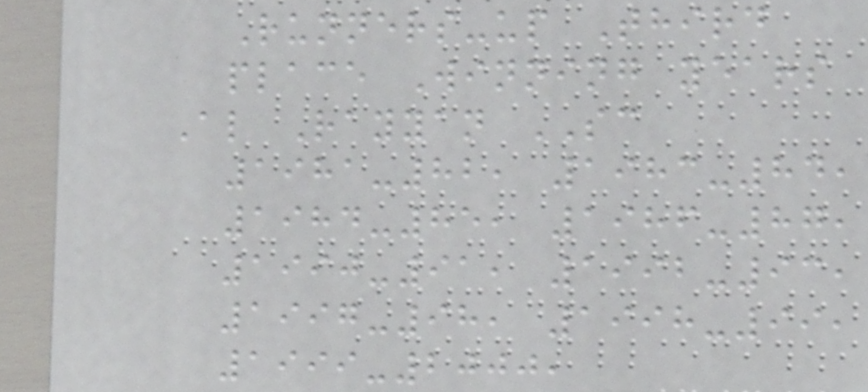Runners-up Third
place Winning years
Al Rayyan SC
1981-82, 1983-84,
1984-85, 1986-87,
1990-91, 1992-93,
1997-98, 1998-99,
1999-2000,
